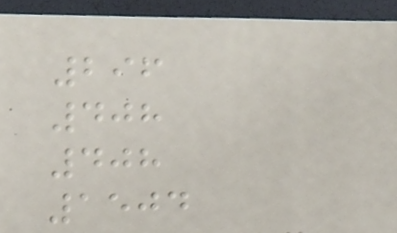296
408
408
1504
